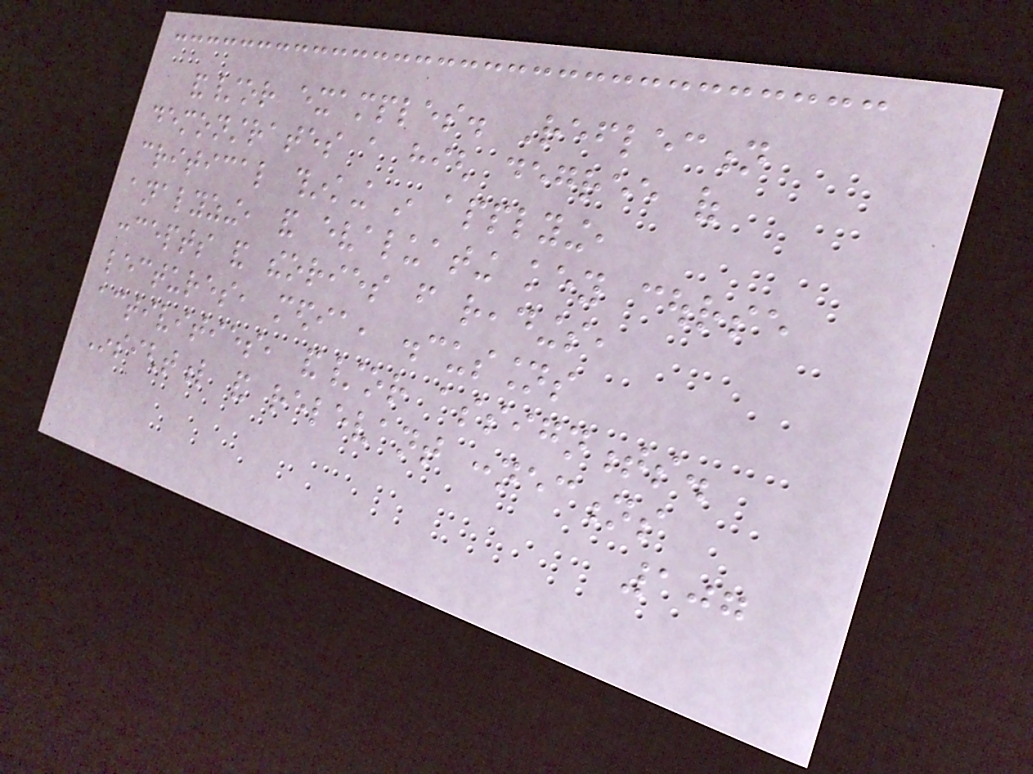and/or examples. Reflection
demonstrates a high degree of
critical thinking in applying,
analyzing, and evaluating key course
concepts and theories from readings,
lectures, media, discussions
activities, and/or assignments.
Insightful and relevant connections
107
